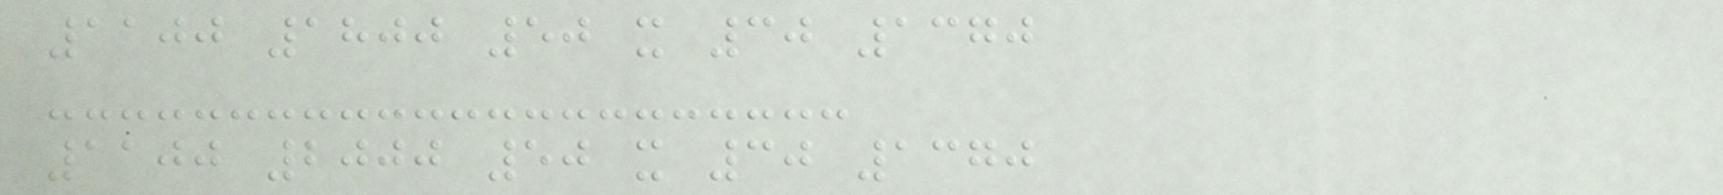1100 1800 50 x 30 1370
1100 2000 50 x 30 1370
